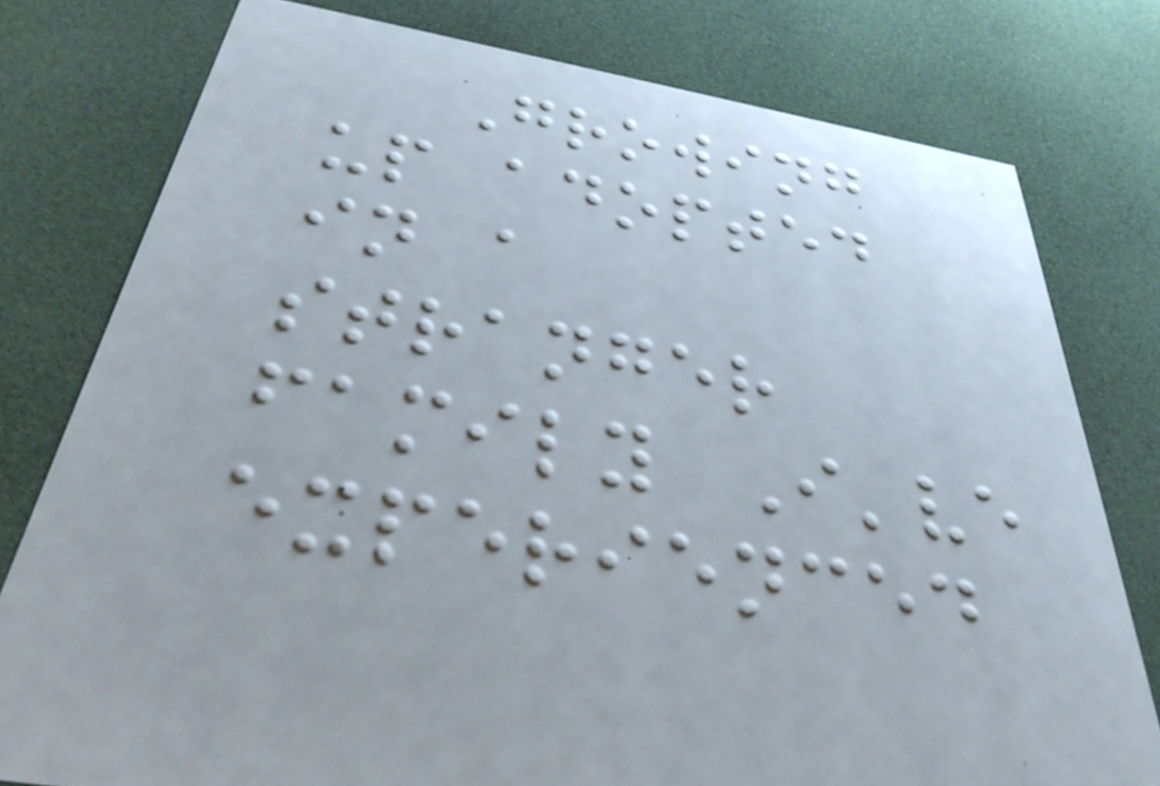Growing
up adopted
in a
stranger
family I've
experienced
